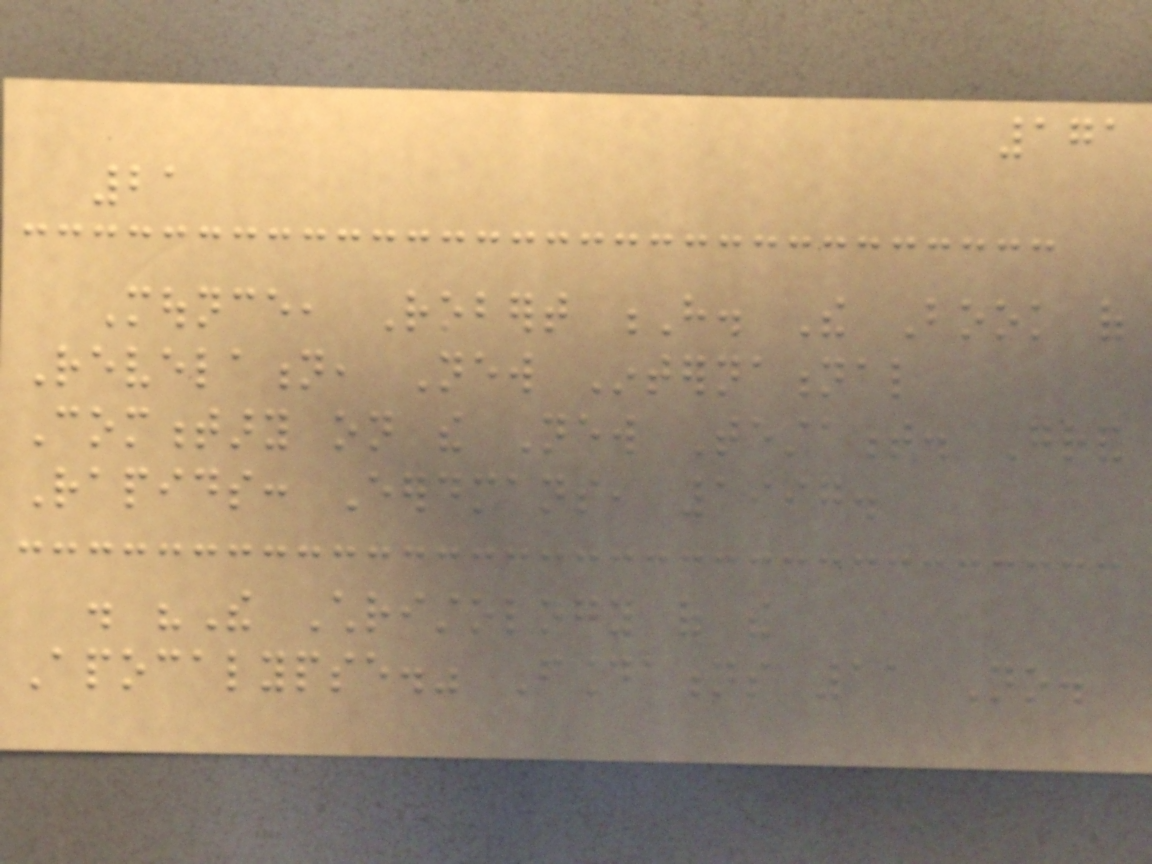171
21
Mounce, Robert H. The Book of
Revelation, New International
Commentary on the New Testament. Grand
Rapids: Eerdmans, 1997.
. "The Christology of the
Apocalypse." Foundations 11 No.
